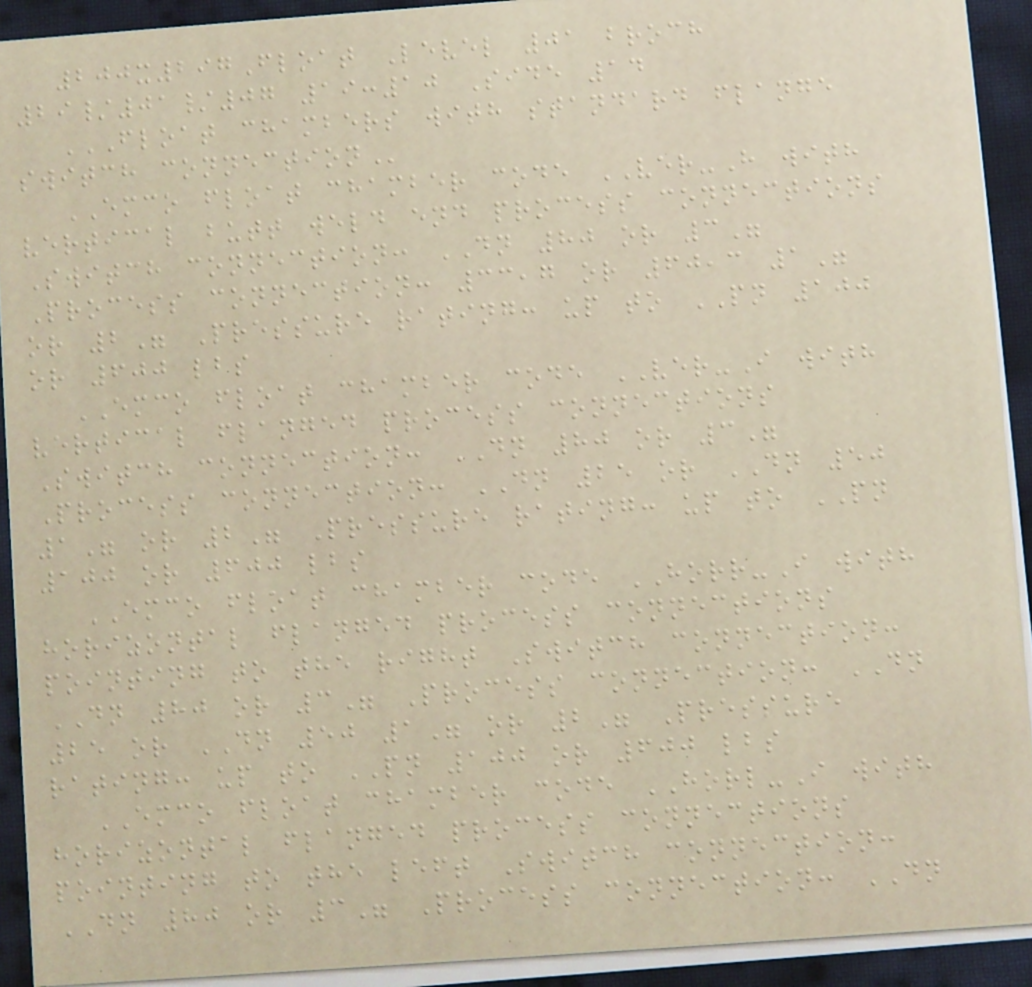200x297Float Level 01 broch
29/01/07 19:10 Side 14
FLOAT CHAMBERS WITH STANDARD FLANGE
SWITCH CONNECTION
EMCO float chamber code VER-H with
vertical butt weld end process connections
Switch connection: DN 80 or 3"
Process connection: 33,7 or 60,3 1"
or 2" Pressure rating: up to PN 100
or 600 lbs
EMCO float chamber code VER-I with
vertical flanged process connections
Switch connection: DN 80 or 3"
Process connection: DN 25 or DN 50
1" or 2" Pressure rating: up to PN
100 or 600 lbs
EMCO float chamber code HORR-I with
horizontal flanged process connections
pointing to the right Switch connection:
DN 80 or 3" Process connection: DN
25 or DN 50 1" or 2" Pressure
rating: up to PN 100 or 600 lbs
EMCO float chamber code HORL-I with
horizontal flanged process connections
pointing to the left Switch connection:
DN 80 or 3" Process connection: DN
